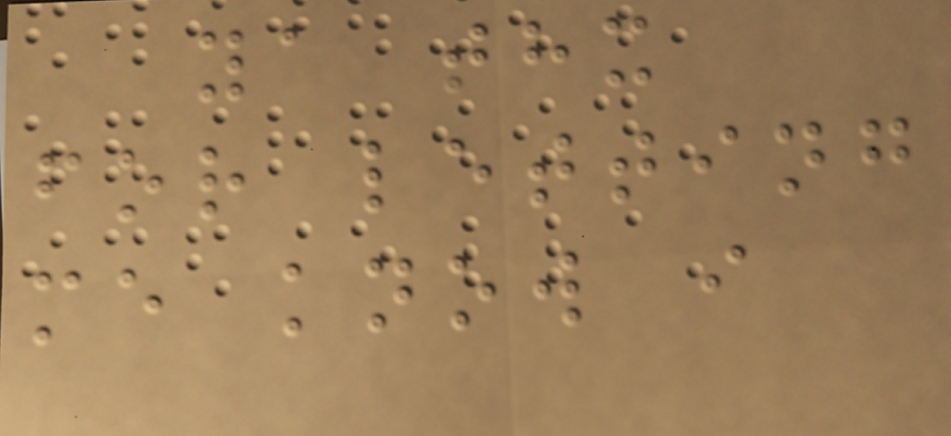ya thx
for letting
me know i
